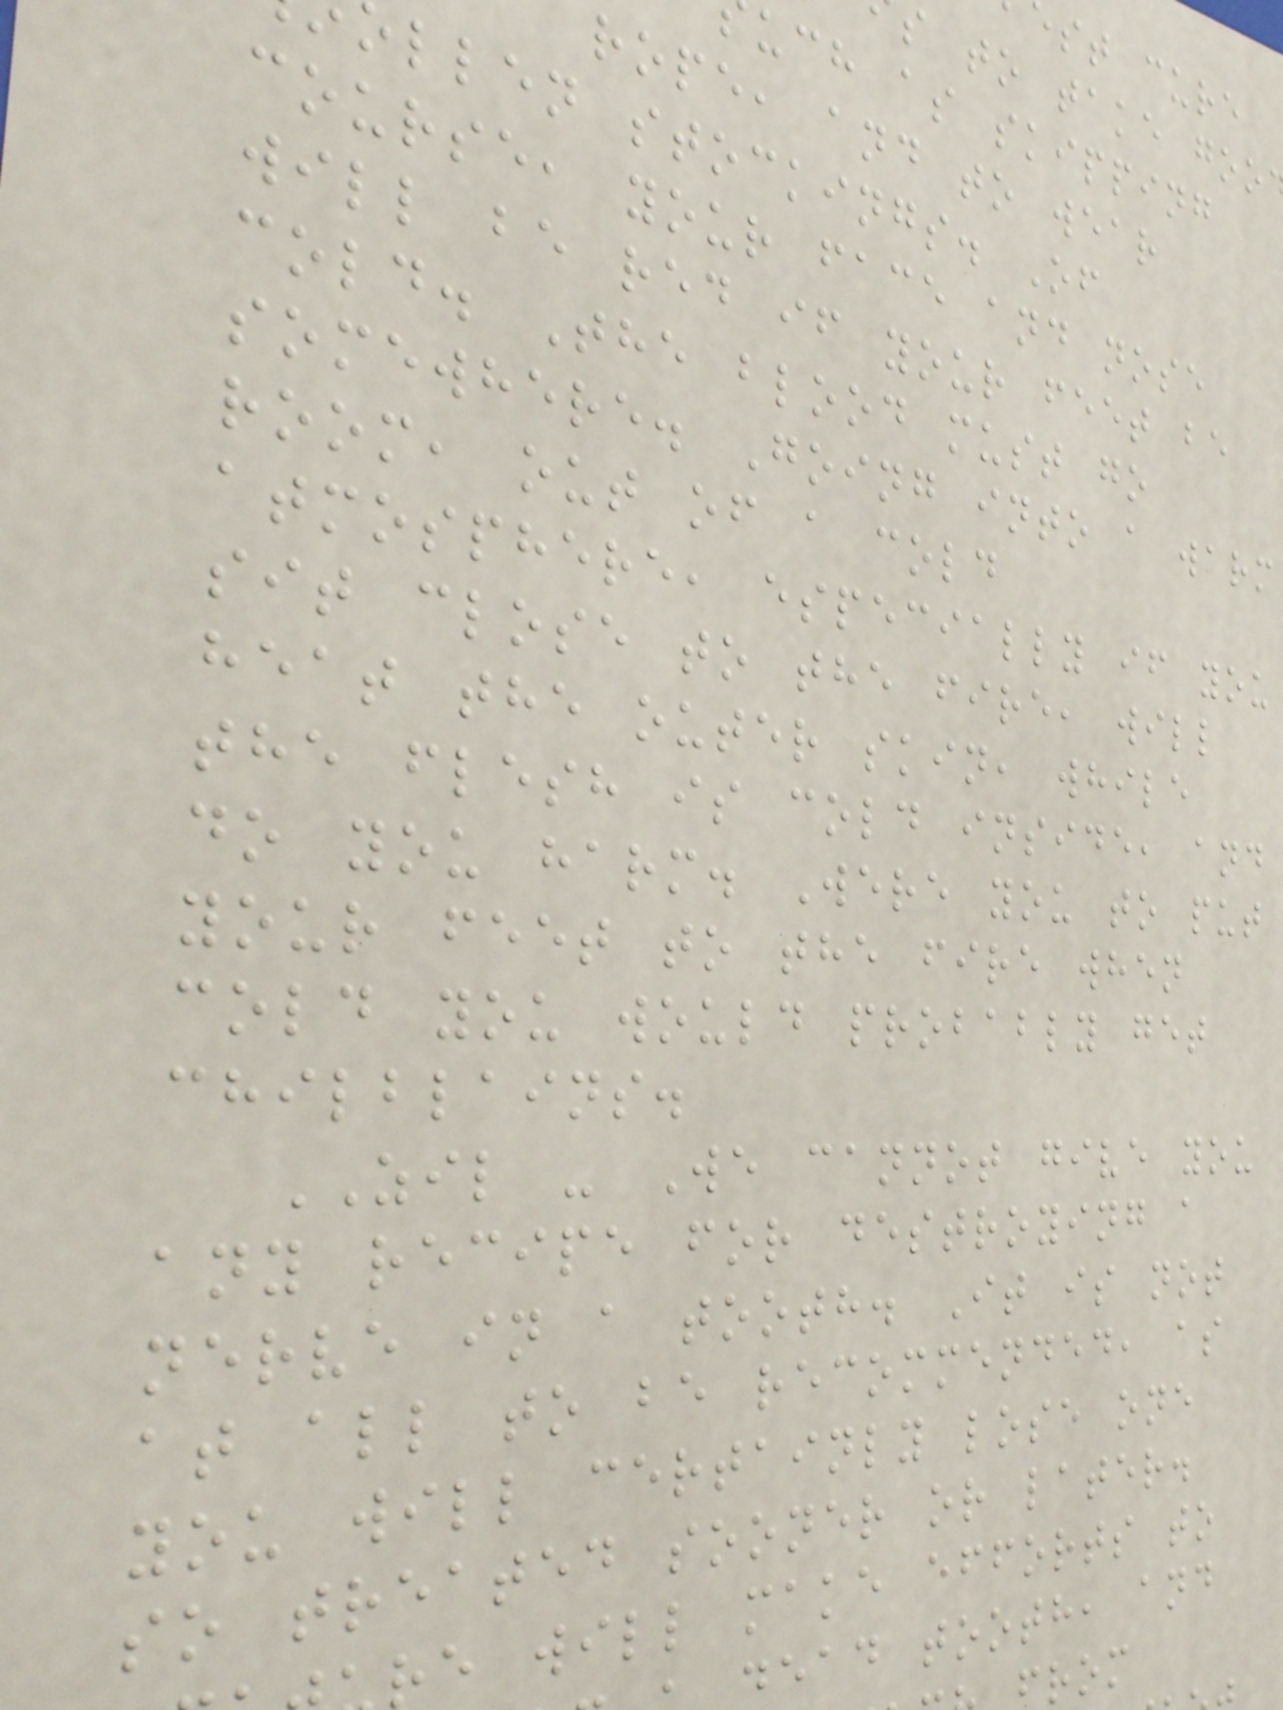st cure
s to take goo
uch as skipping
rope, and to wear
llen stockings. Of
course, your face and nose
will be red if your feet be
cold. The blood must go
somewhere. Going into a warm
room, out of a cold
atmosphere, especially if you
sit close to the fire, will
heat the outer skin, while
the flesh is cold inside, and
do you harm. Were you to put
your feet to the fire when
cold you would probably get
chilblains.
ZIL - We cannot give you
any recipe for destroying a
nerve in a tooth. It is not
at all to be recommended, as
you will certainly lose one
so treated sooner or later.
re will make efforts to
ead tooth, and
